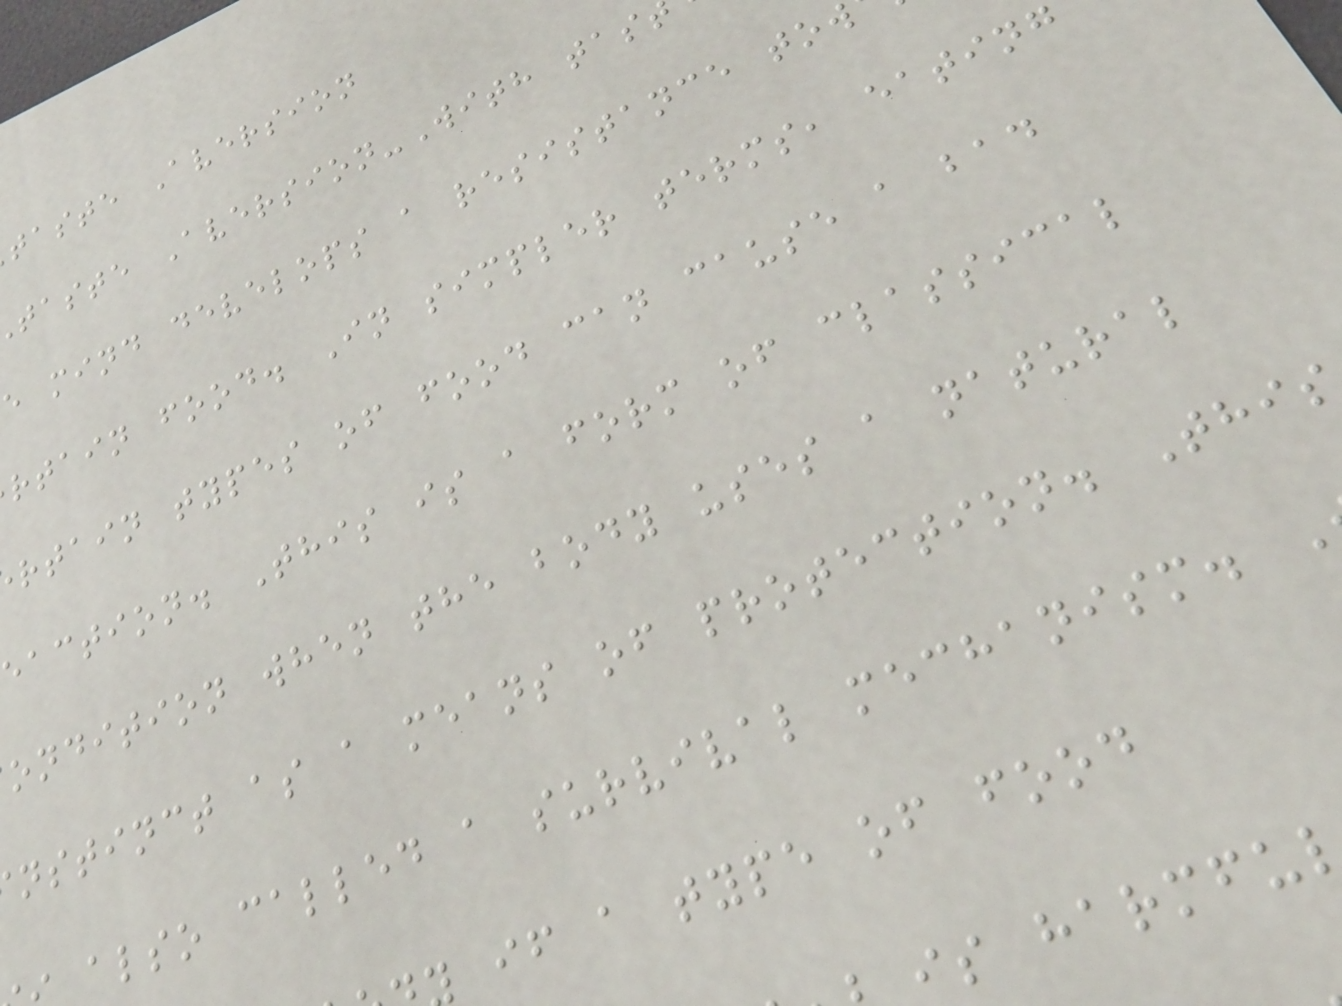taste Aversion
taste Aversion-With tas
e mind develops a resistance tow
rtain food. In simpler terms, eating
rtain types of food can cause a bad
eaction. This is a form of classical
ondition when the body uses a natural
nstinct as a means of protection. This
also called a survival mechanism.
if a type of food
is harmfu
